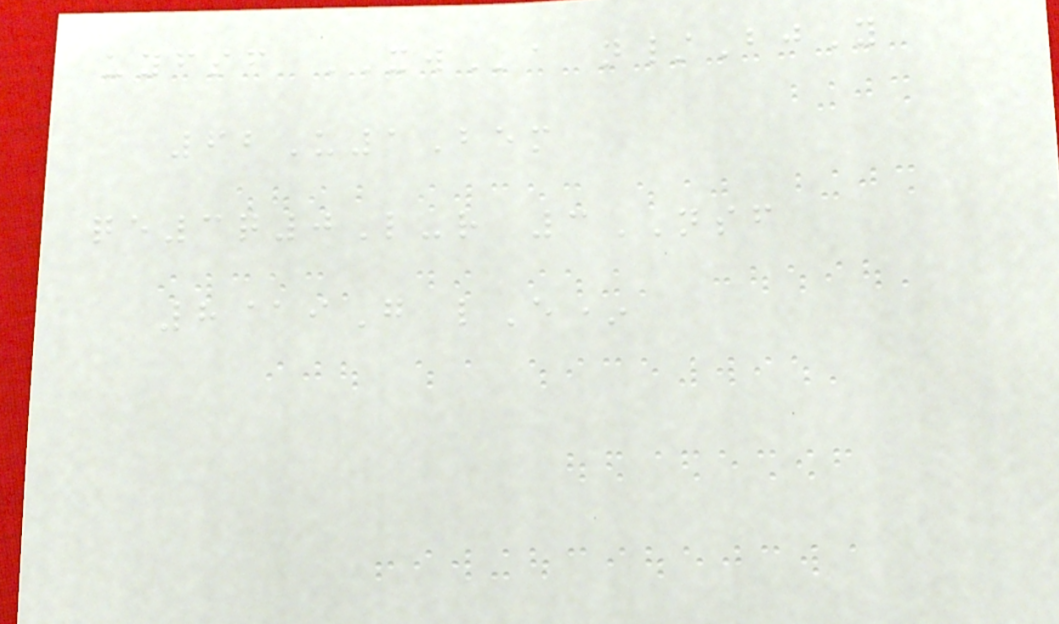uyfsf XWa n/BjY
62U1Bem
qe3q0L-r 3NSF
8@iG lE*
